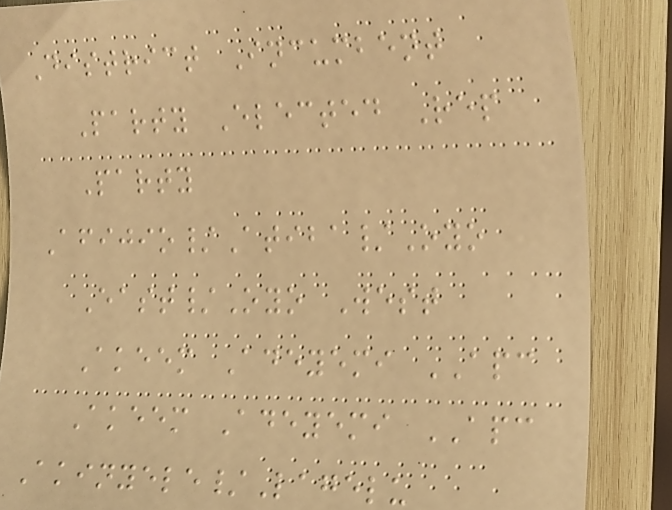District Incumbent
Party Elected Rep
Party
Afijio/Atiba/Oyo
East/Oyo West
Akeem Adeyemi APC
Akeem Adeyemi APC
Akinyele/Lagelu
